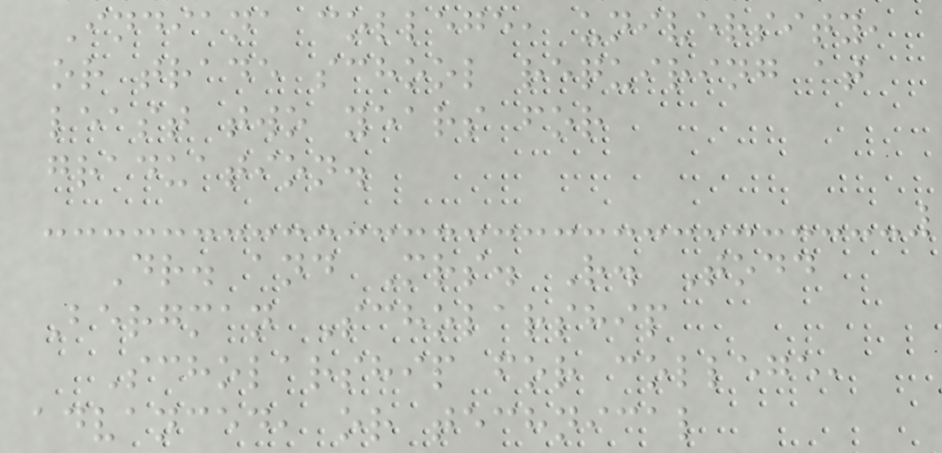Indiana college, university,
or trade school requiring at
least two years for
graduation.
Dr. and Mrs. R. Todd
Bergman Scholarship
Scholarship for college,
advanced, or technical
